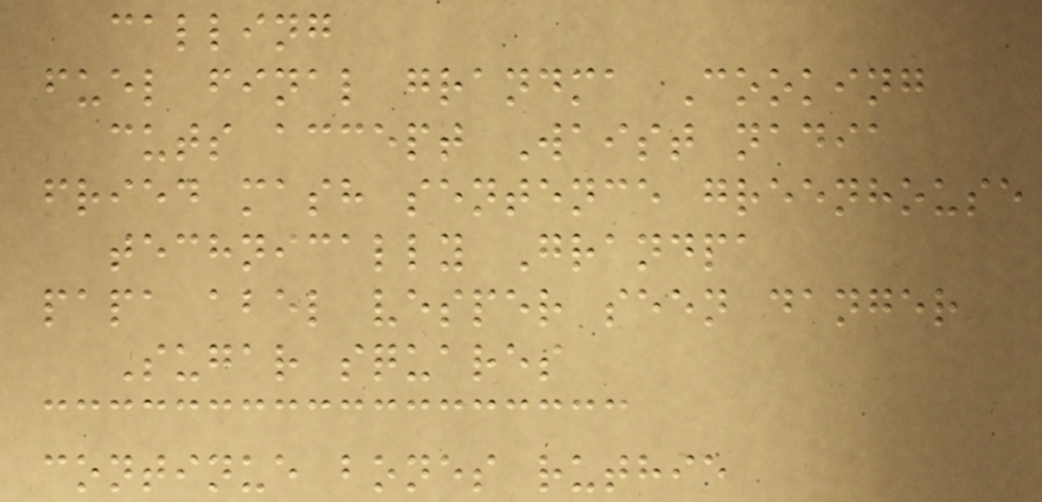calling
fuel final grandma Cooking
cuts accept Waist nadia
fried mash sentence greenhouse
technically Grandpa
papa abel vesper seen danger
Sugar squares
continue bones ruthie
